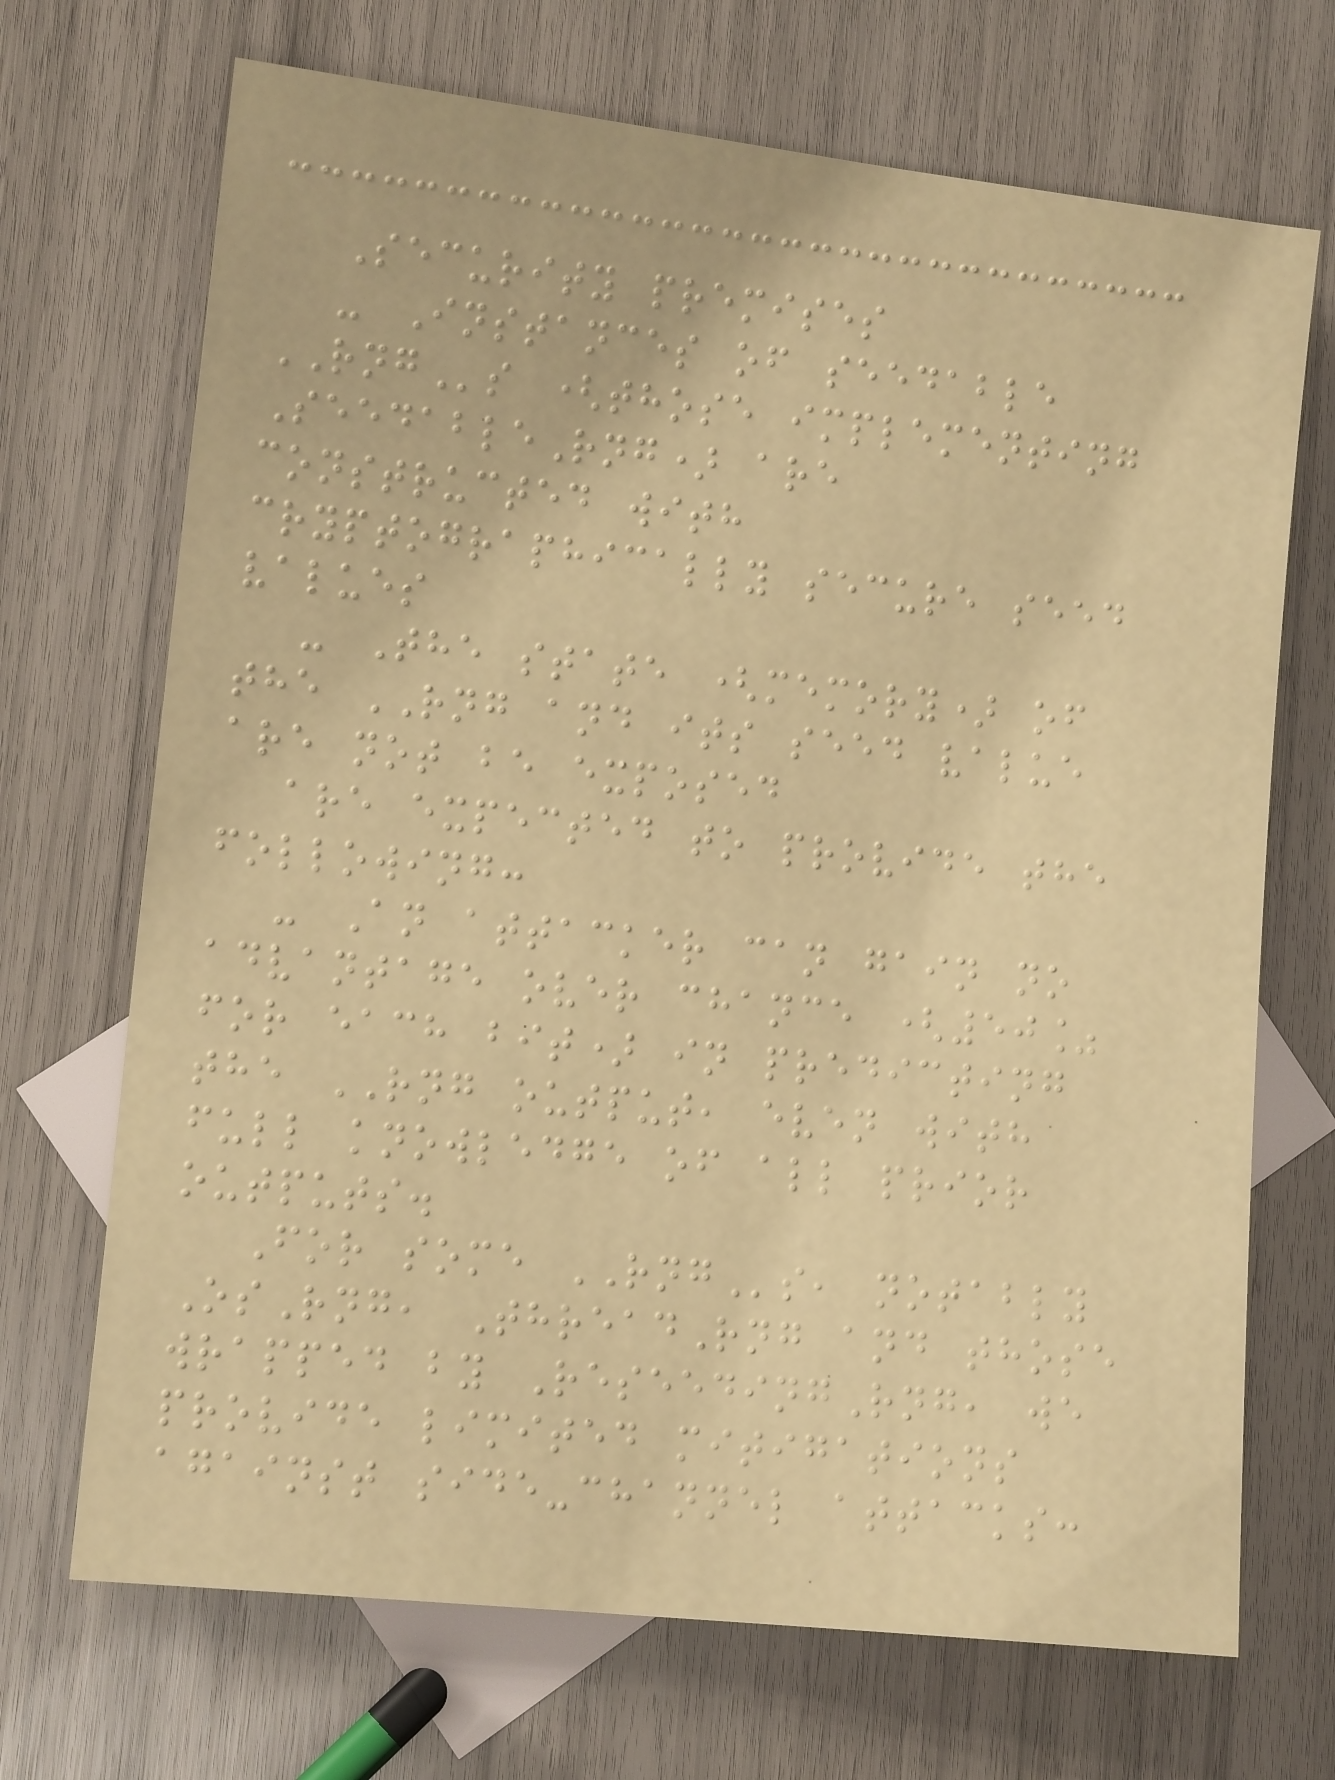Security premises
- Instances of seedable
RNGs (those implementing
SeedableRng) are
constructed with
cryptographically secure seed
values
- The state (memory) of
the RNG and its seed value
are not be exposed
are expected to provide the
following:
- An attacker can gain no
advantage over chance (50%
for each bit) in predicting
the RNG output, even with
full knowledge of all prior
outputs.
For some RNGs, notably
OsRng, ThreadRng and those
wrapped by ReseedingRng, we
provide limited mitigations
against side-channel attacks:
